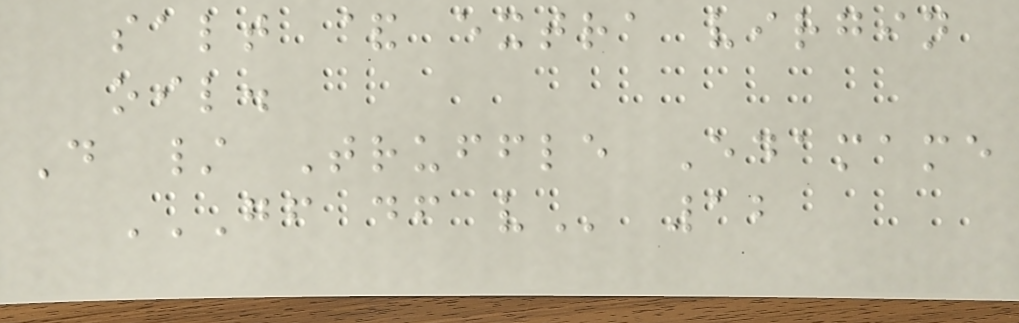salt & extra virgin
oil.
D / Truffle Edamame
GF DF V 12
